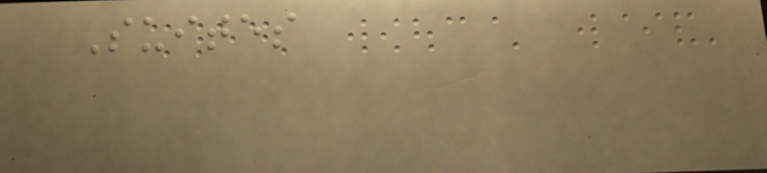Suites
